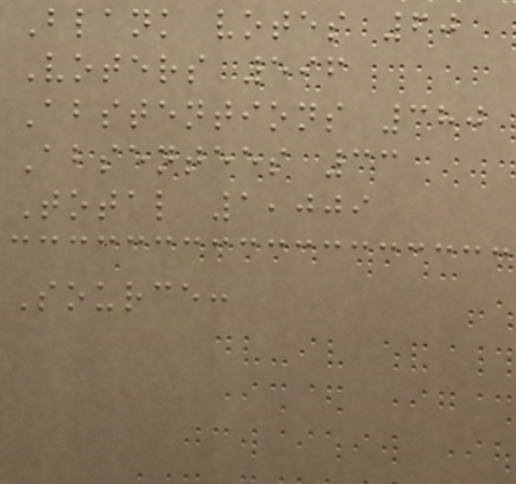Blank votes 60
Voters 596
Abstentions 380
Absentees 33
Total 1,009
Source:
